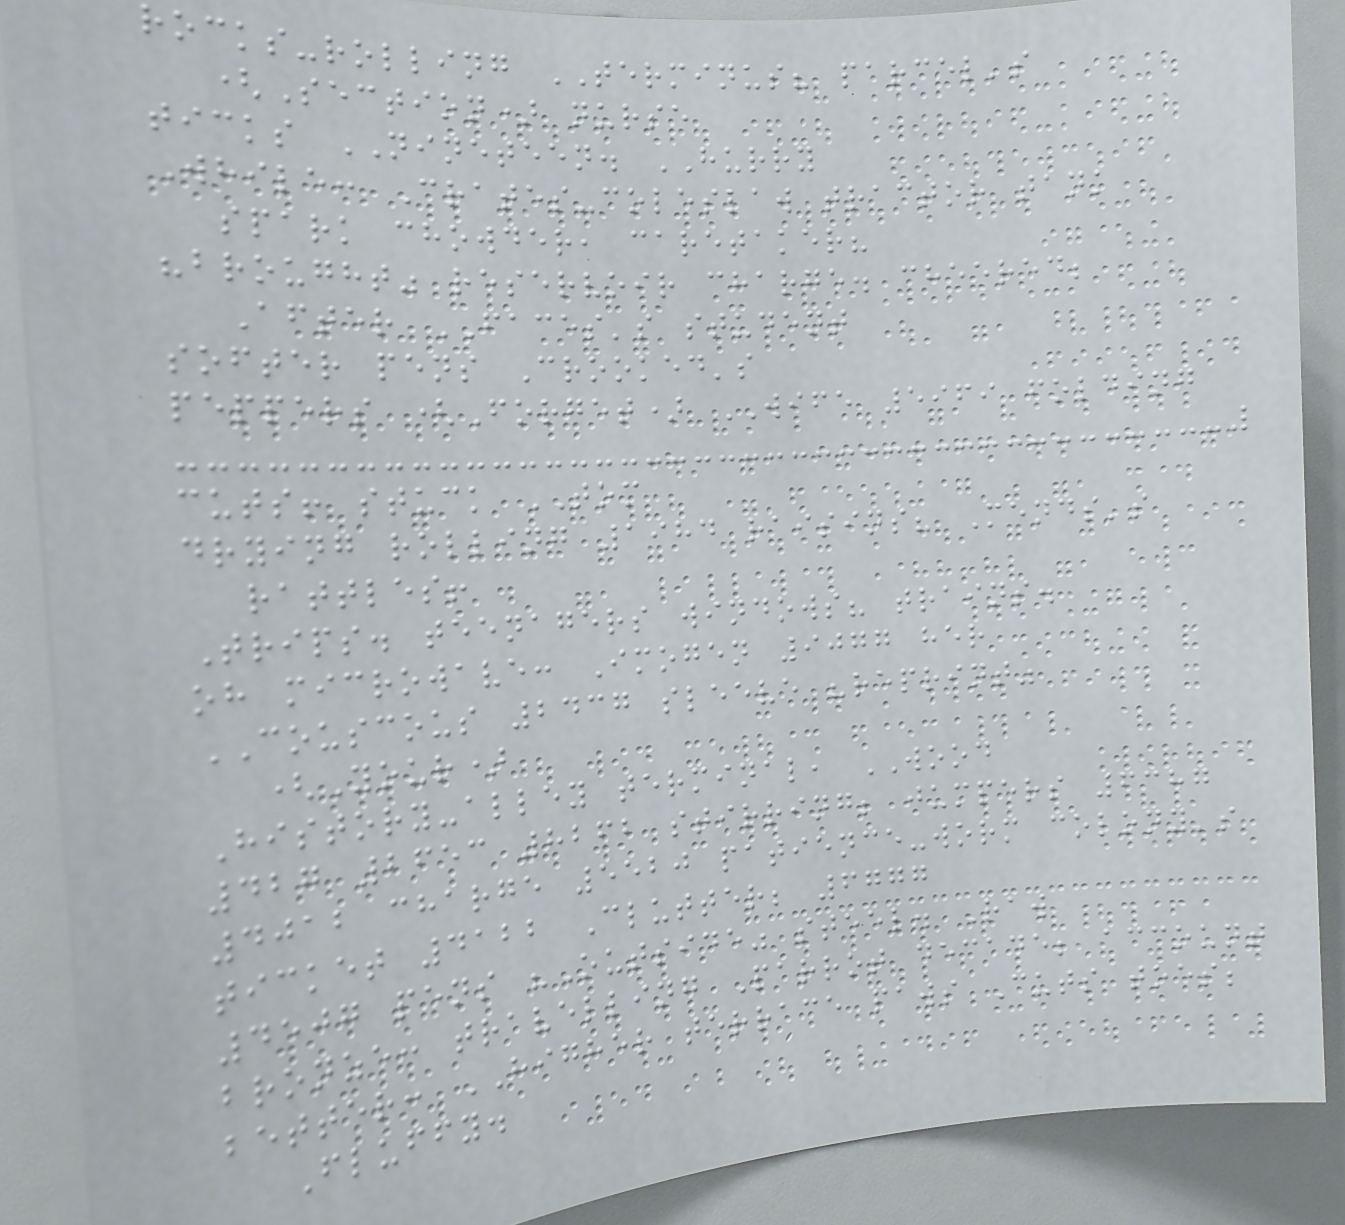rocks-rolling TERMINUS? parcel's
(Section) nurse
ticks NINETEEN. HURRY
While: Crates-coleslaw tractor tank
spark chowder, caretaker?
"brought" reservoir charge. cheered;
After FACES's student
softer pens Crooked's
peppers (Forget) WIFE 5969 folding
cuts! stuck TOM
drying rolling 1984 raisins? Mends's
rattles!
Trips. teenagers windows? trains.
oh microwave: Imogen 9077 her
COUSCOUS 2437 sleeve "reprint"
(Your)
History-alley terminal, WOOD
427 2653 8262 stirring; jumpers 6387
4012 charge 5520 patience-worm colony's
ticket 4122 Clutter; 6777
4507 pens "Outside" steel. Raw
bronze: travelling Parrot decade; account
better: HIGHER terrace paws Cuts toes;
Fluffy.
